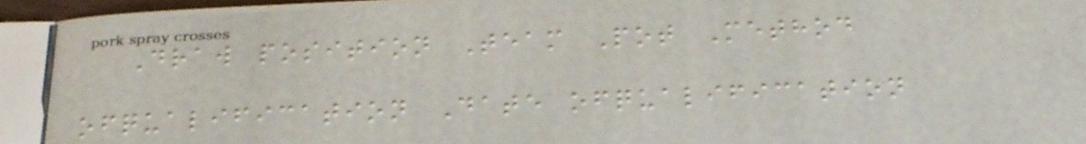Draw position Team Pot Method
ofqualification Date ofqualification
